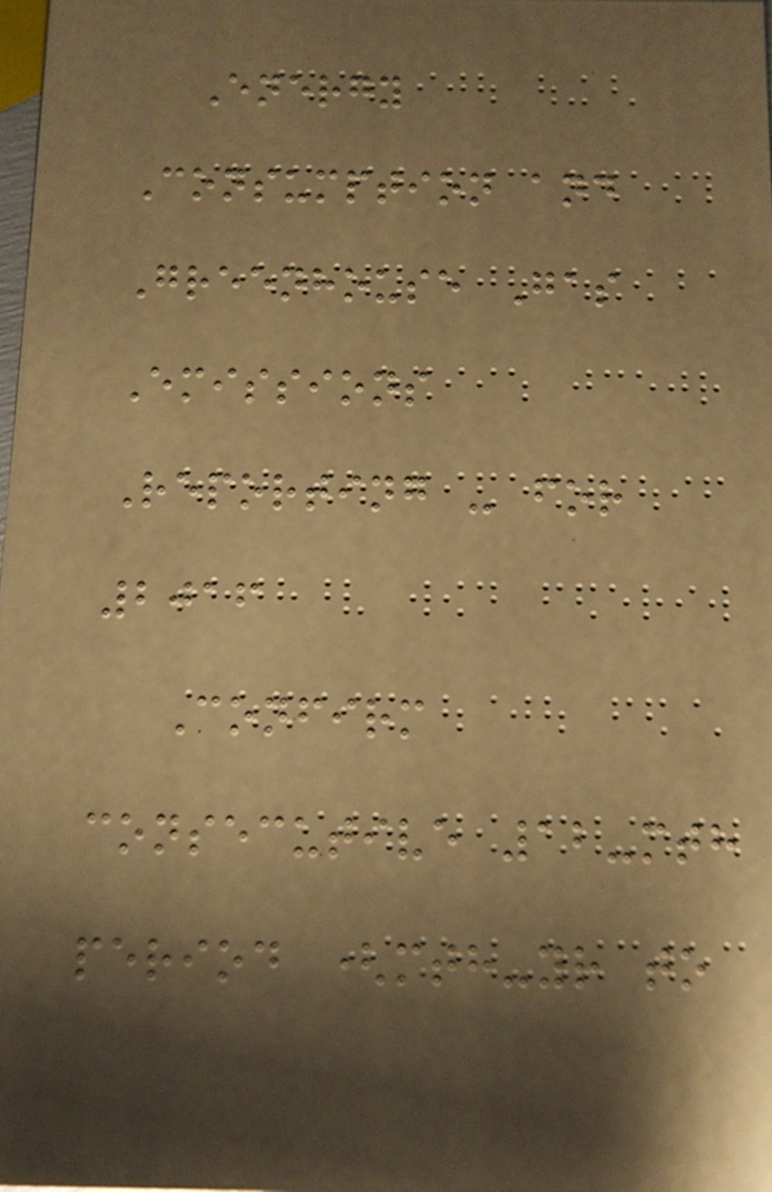Energy
Consumption and
Greenhouse Gas
Emissions
Reporting - for
2016
Confirm
consecutive 12-mth
period (mth-yr to
